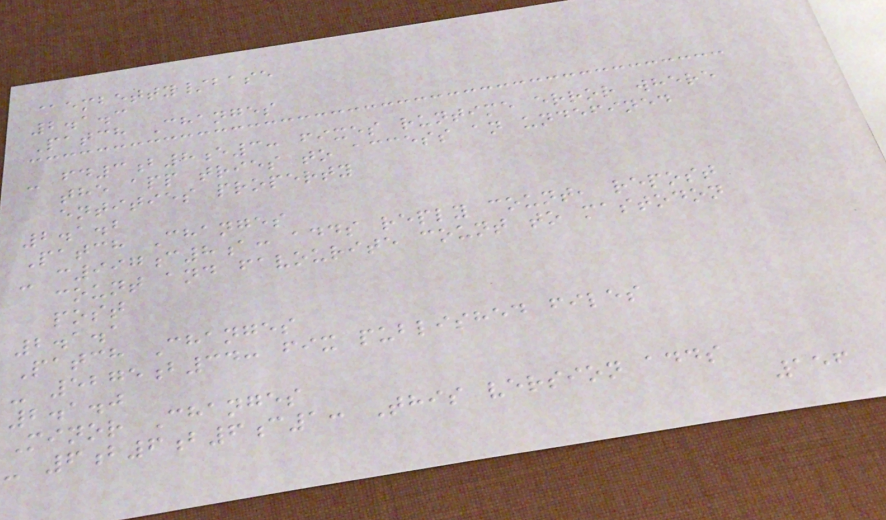@embetty/base
2.1.3
Patch Changes
- fd3b8e3: fixes runtime error where
the app tries to access an undefined
entities property
2.1.2
Patch Changes
- c997c8a: adds reply count, repost
count and favourite count to mastodon
post
2.1.1
Patch Changes
- 5275b34: fix published files
2.1.0
Minor Changes
- 6b6b6c1: This version adds
156
